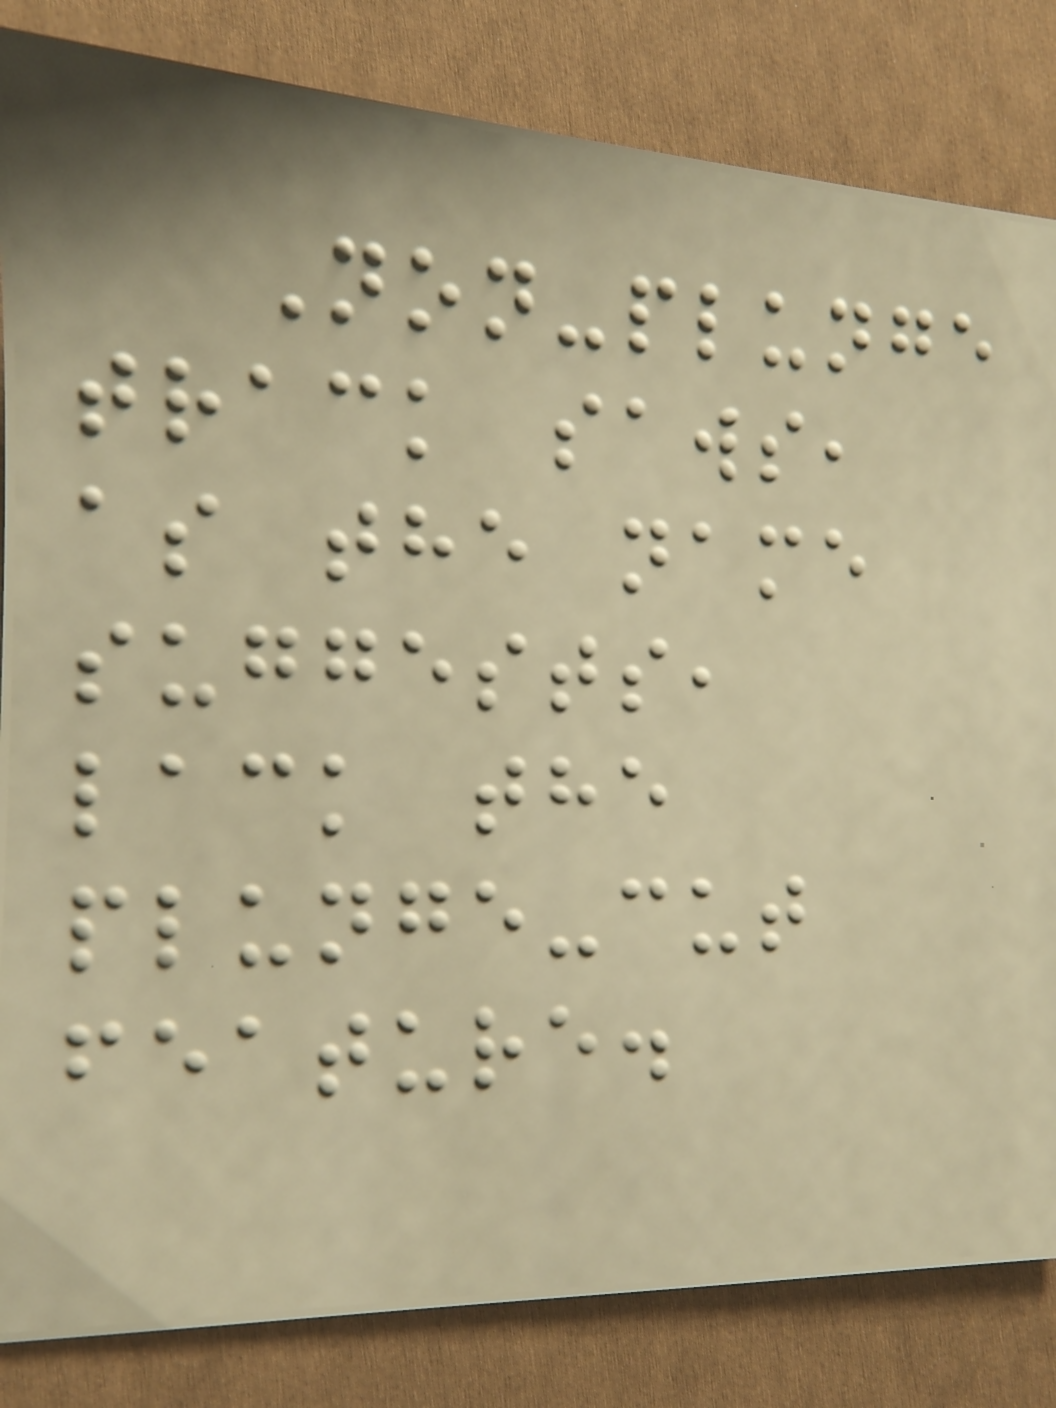Non-plunge
track saws,
as the name
suggests,
lack the
plunge-cut
feature.
